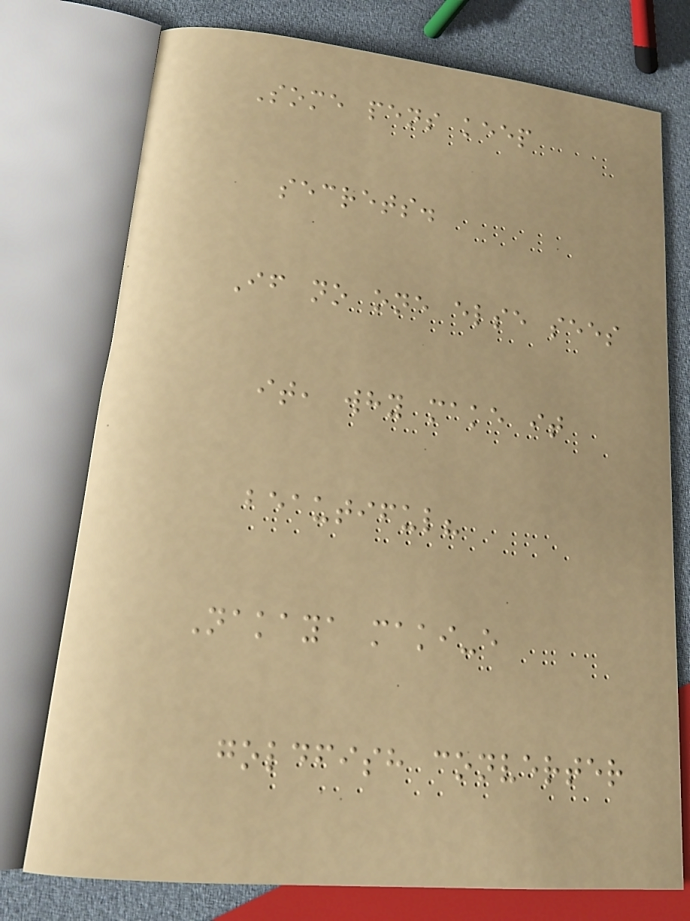Some pens keep
secrets.
If no one else sees
it, why make it
beautiful?
Nakaya maki-e
goldfish converter
